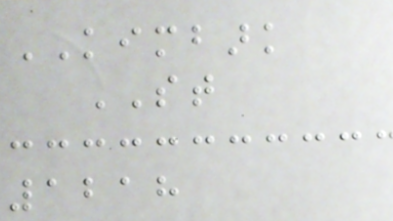KIMBARK
ST
1218
